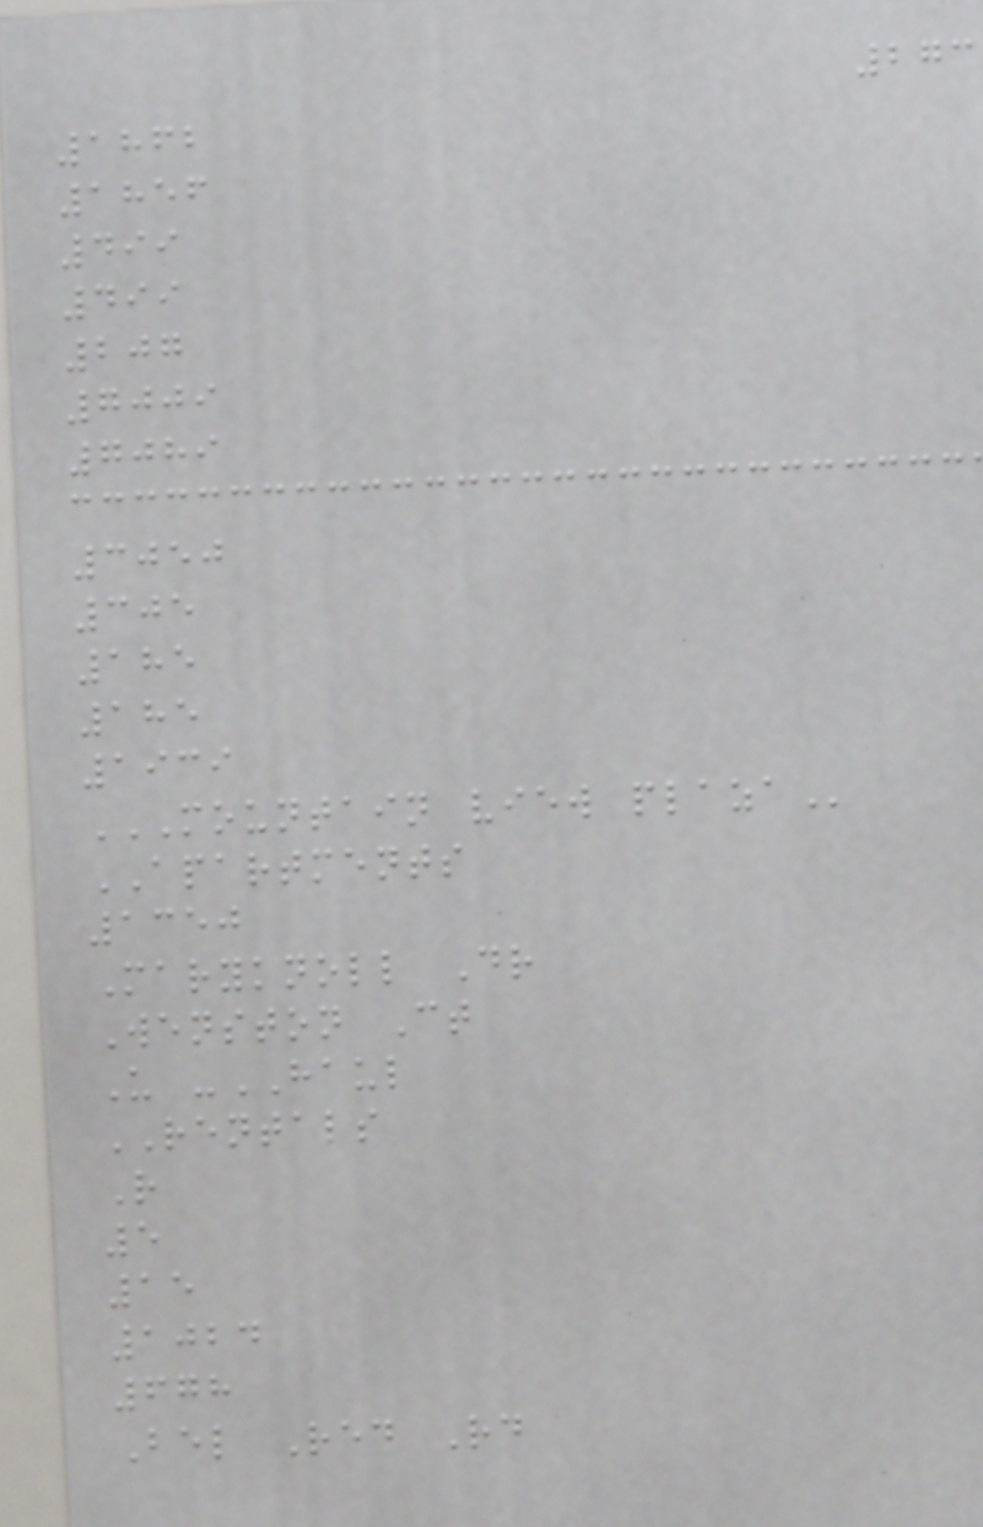273
1862
1856
499
499
207
7009
7089
3050
305
185
185
1939
MOUNTAIN VIEW PLAZA
APARTMENTS
1350
Maryknoll Dr
Wenston Ct
U -HAUL
RENTALS
R
5
15
1024
678
Bel Red Rd
